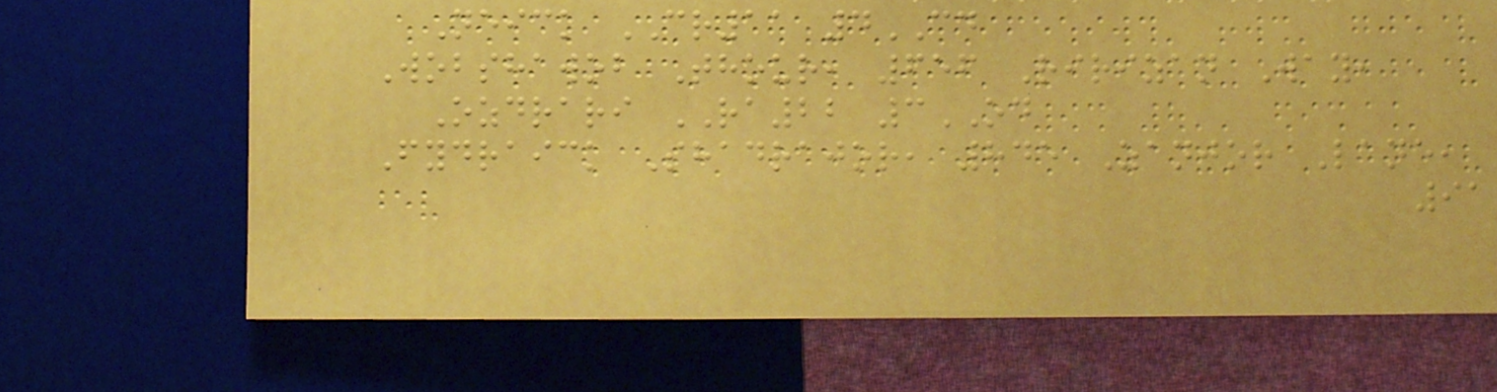Neick CR11 4CD
Wobshawob Thour, 656 Ririzan Way,
Ozdrari RA22 3OD
Fydraick Shadrajor, 845 Zanjor Lane,
91
